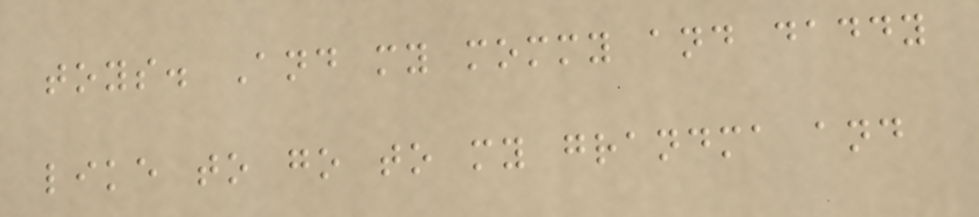toys. And my mommy and daddy
like to go to my grandma and
